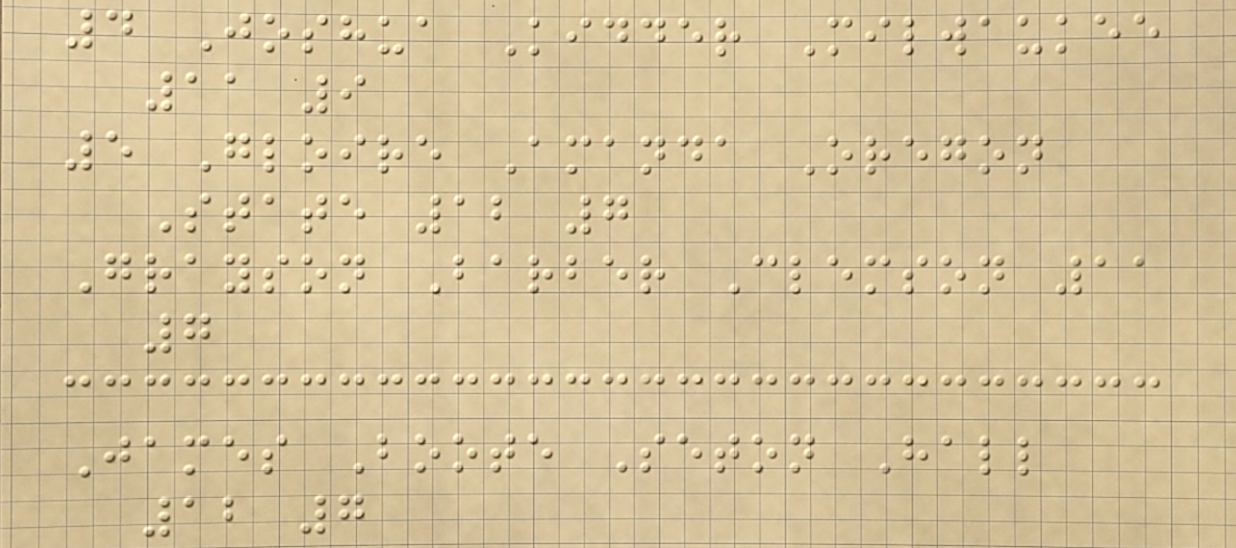4 Joshua Kidder Milwaukee
11 9
5 Gloire Amanda Oregon
State 12 7
Grayson Barber Clemson 11
7
James Boote Seton Hall
12 7
